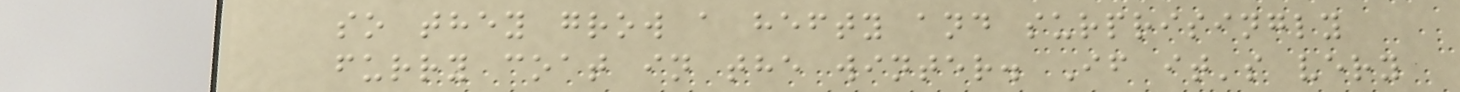so they grow a hefty and surprisingly
furry coat in the winter. If it's very
